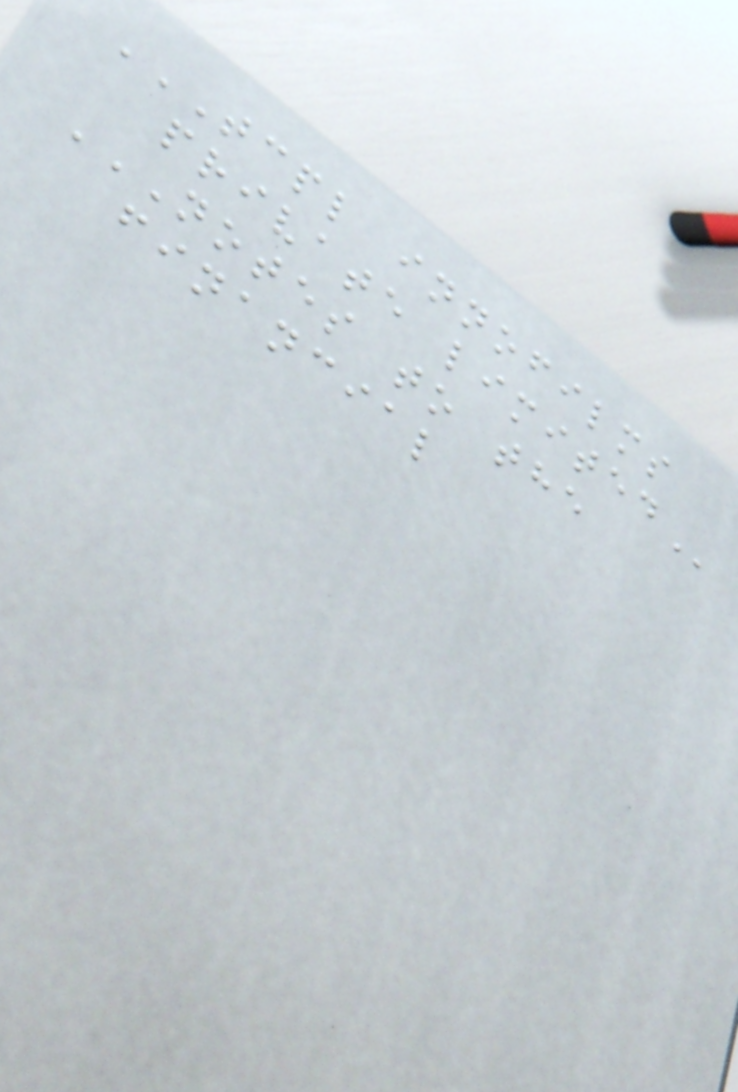TCPL INNOFILMS
PRIVATE LIMITED
NOTES TO THE
FINANCIAL
